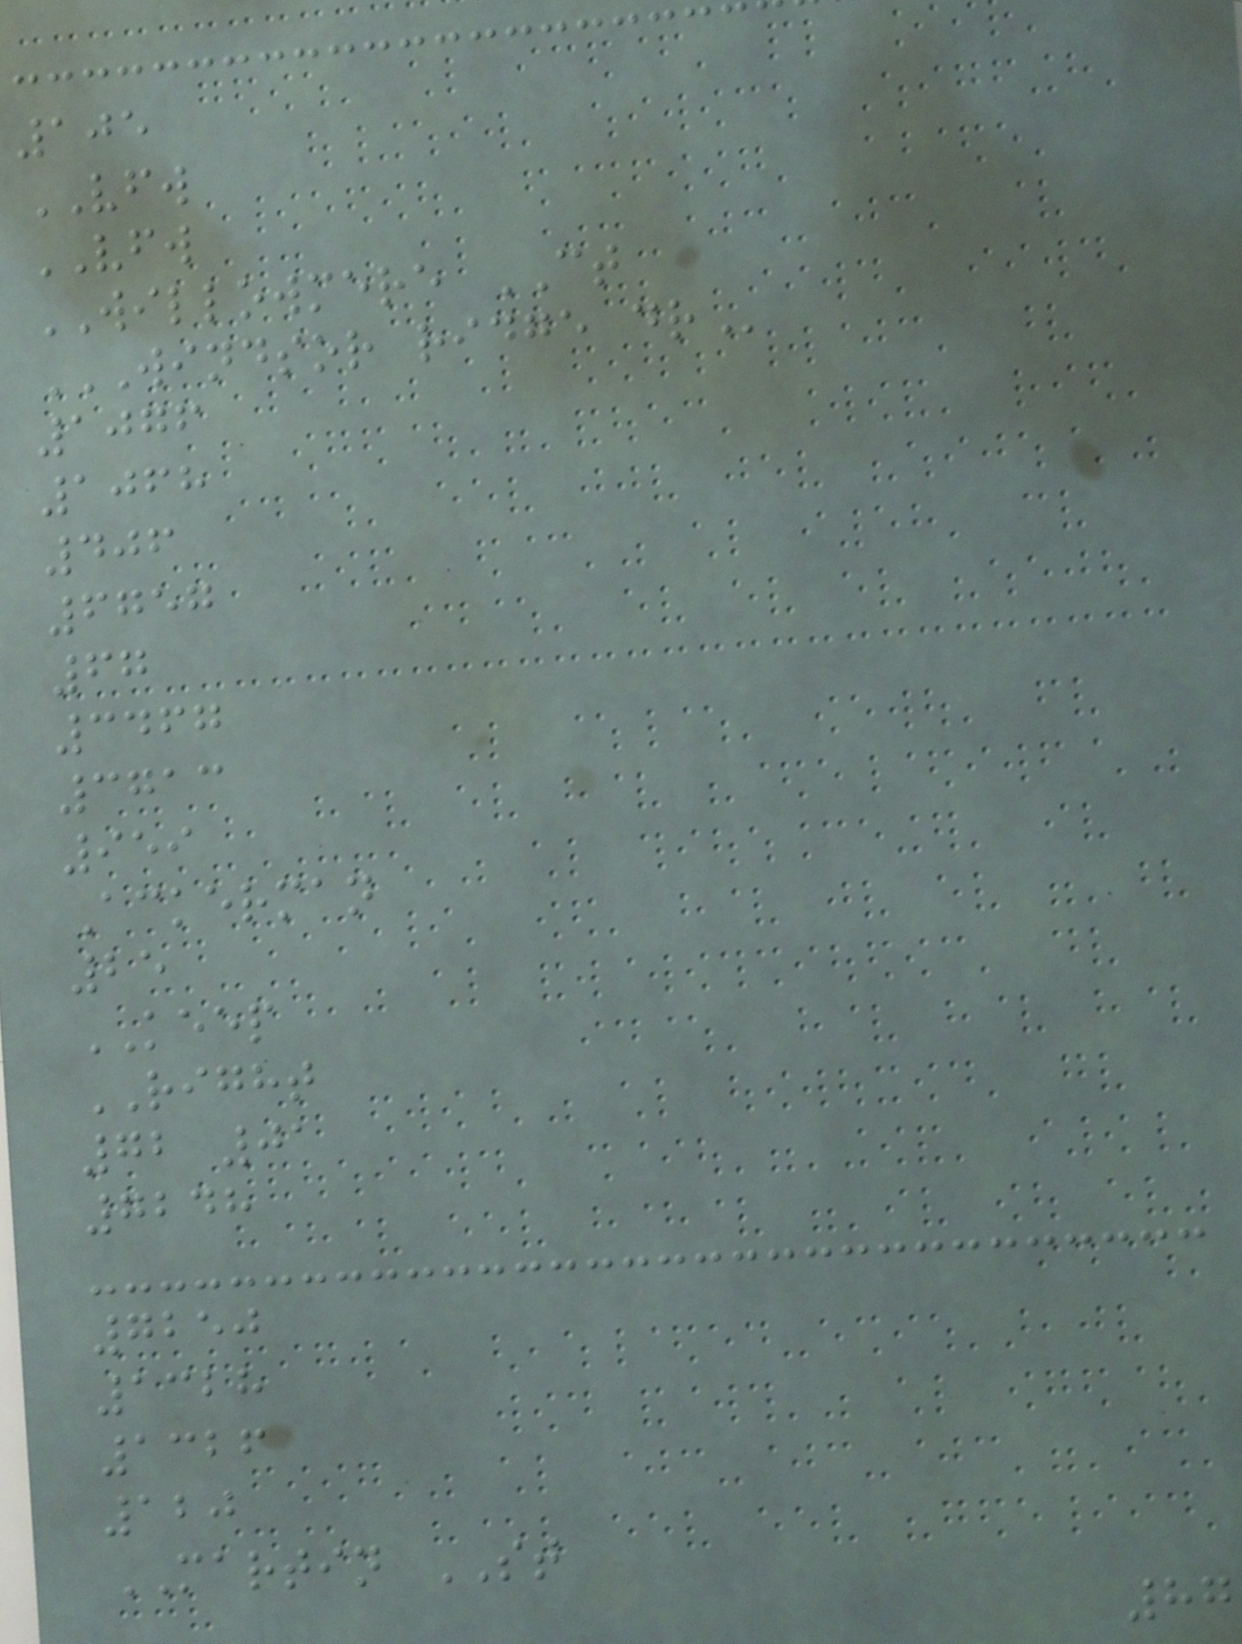105
VFW
VFW
WILLOWMERE CT
WINDSOR RIDGE DR
1076
1068
406
6757
67
3467
3713
959
Ackerman
25
KEEP
RIGHT
72 01
7248
7250
1328
1326
120
MARTIN ST
87
